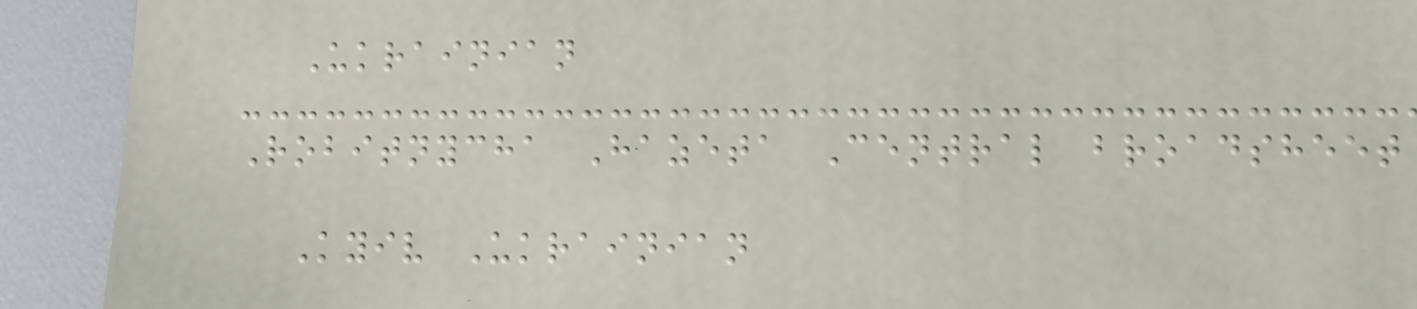Ukrainian
Robitnycha Hazeta Central broadsheet
Kyiv Ukrainian
